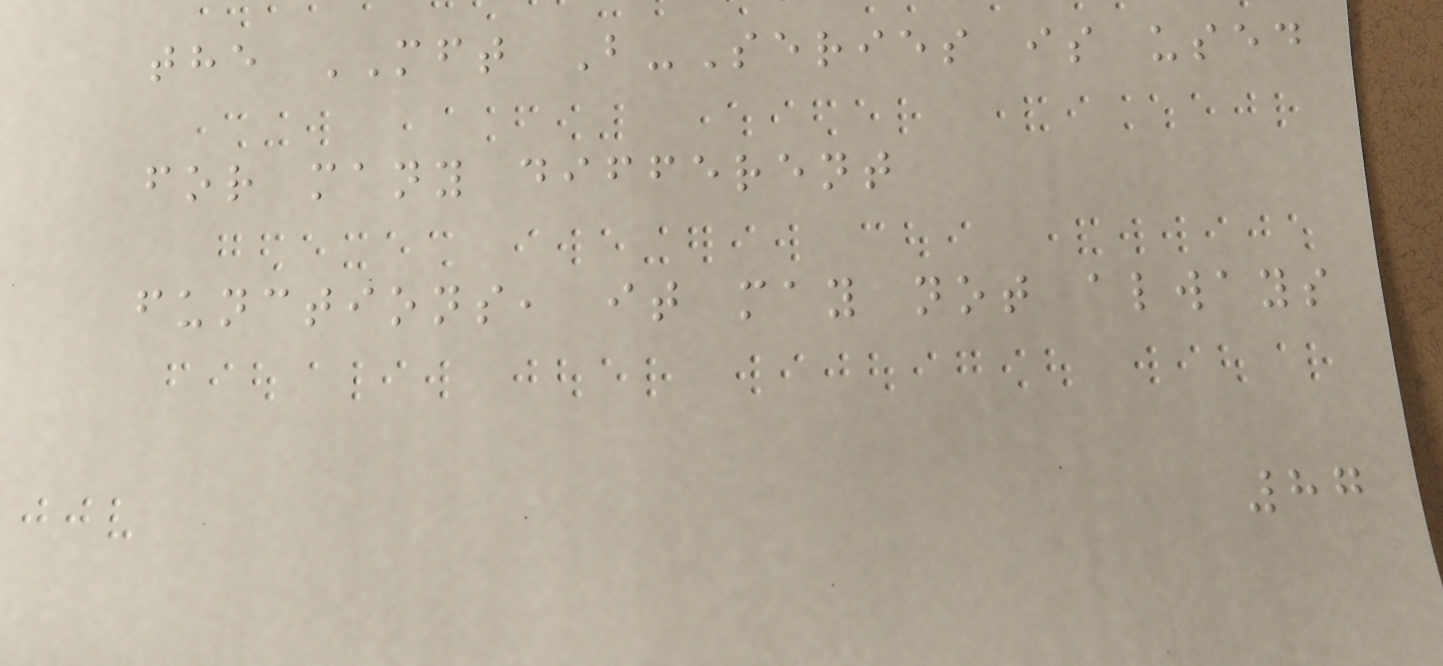the MFT B-Series is used
for many different
functions, it may not always
87
